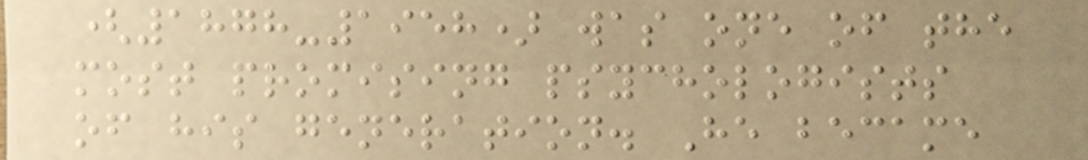(1878-1958) was one of the
most promising psychologists
of his generation. He became
